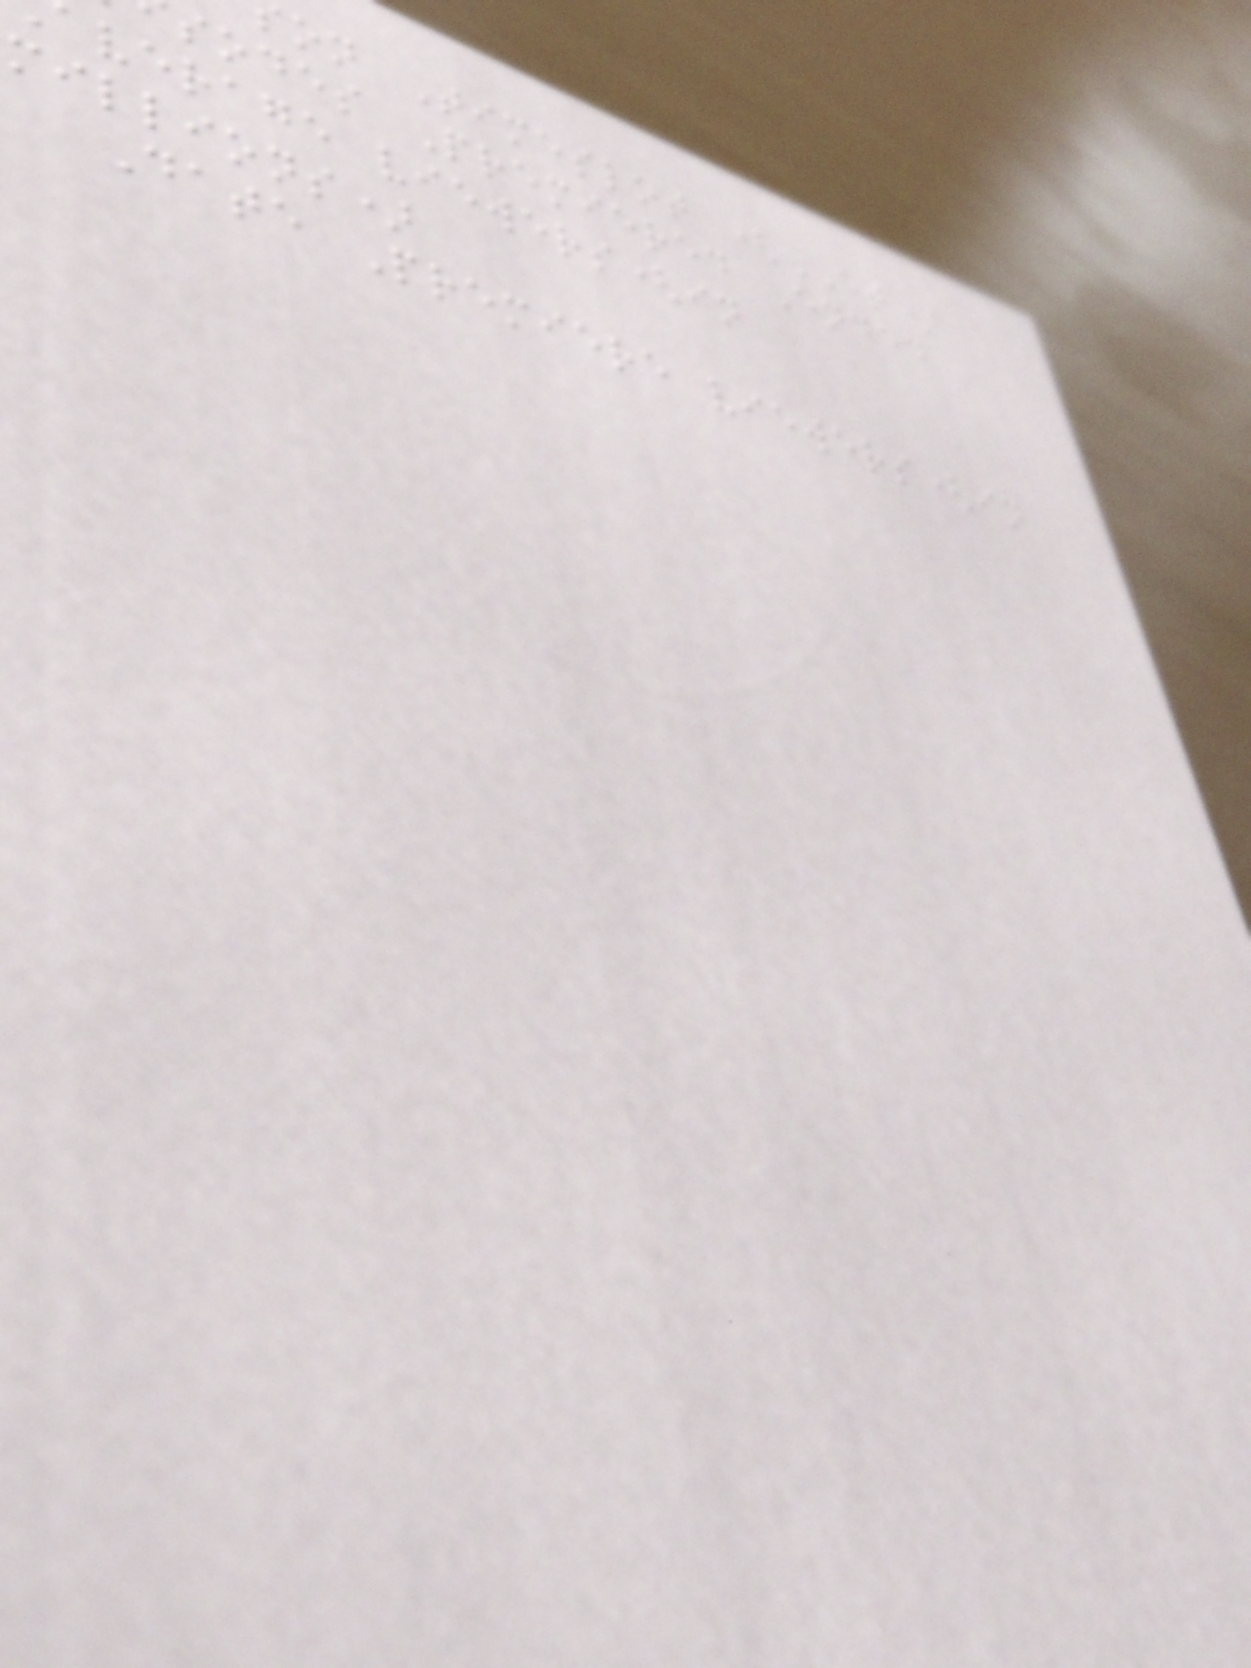on Timeslot (ET)
sodes Premiered Ended
verage viewers(in
millions)
Date Premiere viewers(in
